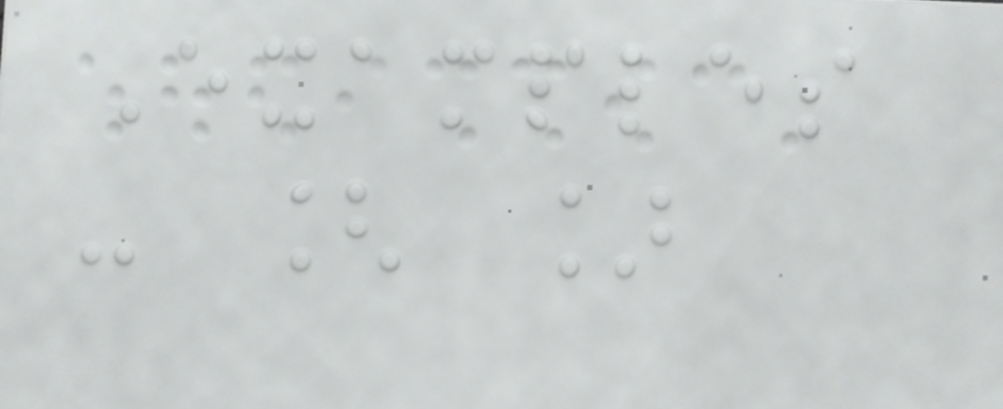Examples
- [ ]
